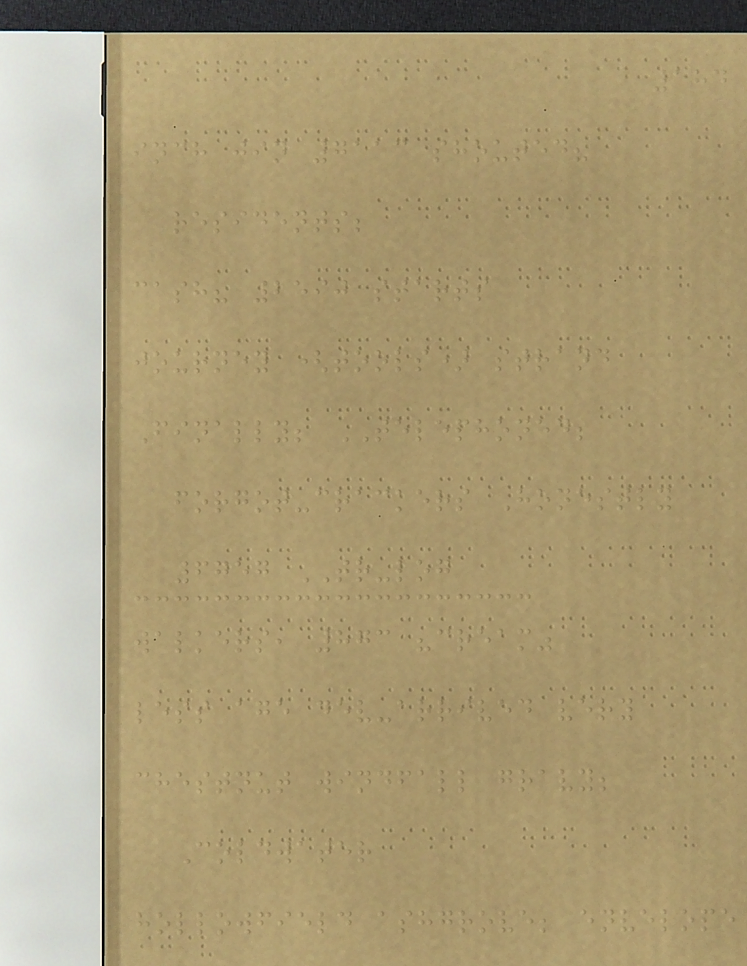184
inch jin 7113 shouted?
residents;
cash? 2590 starts
journey (tools) strand
Finally; TELEPHONED;
forgot-crackers Honestly
6757 TR-log
walkers, 873 "cream"
less age dev-arrived very
chestnut windfall gravy;
Coldwater
hollowfield ashgrove; envelope
